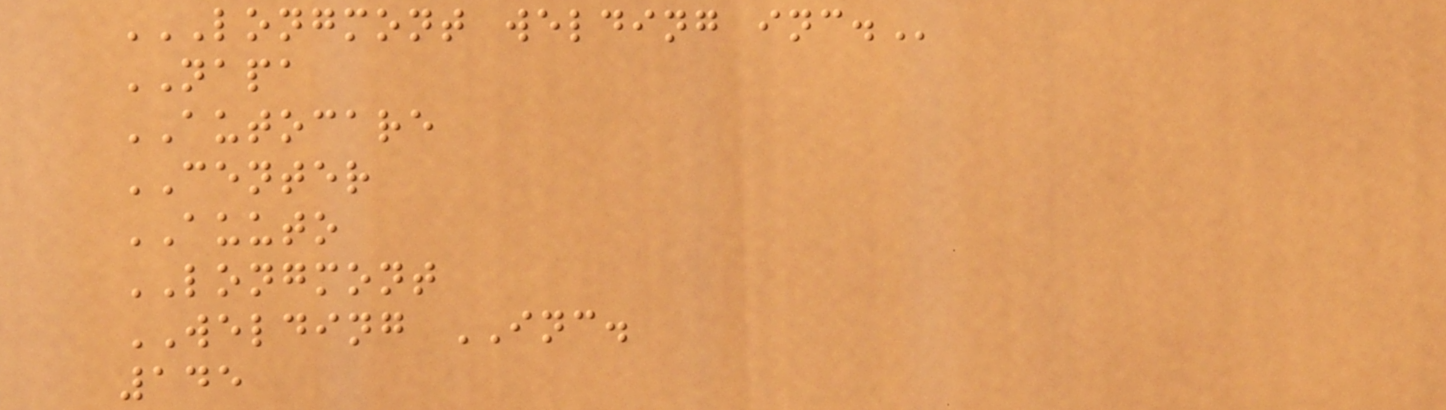LONGMONT WELDING INC.
NAPA
AUTOCARE
CENTER
AUUTO
LONGMONT
WELDING INC.
145
